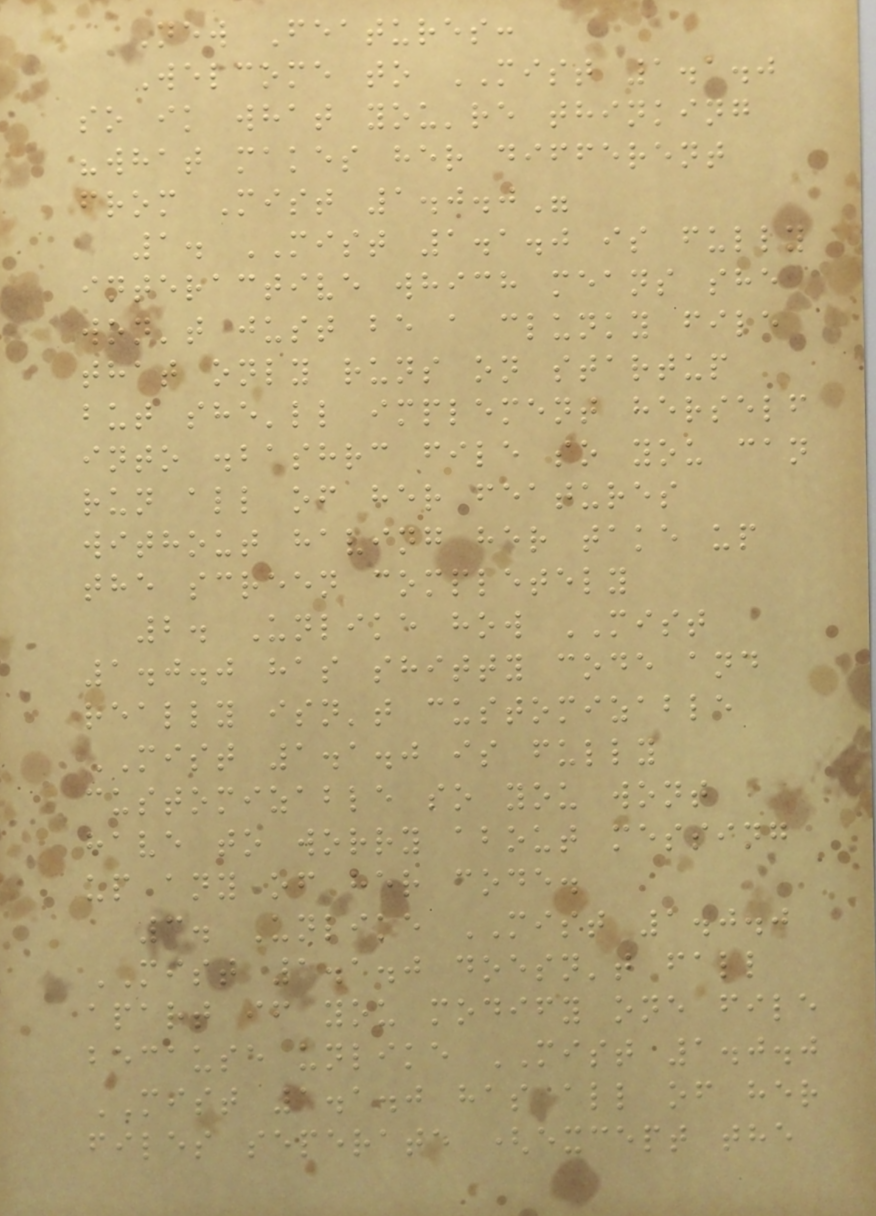New Features:
Welcome to MIST 1.1.0
so ik what you're thinking
"what makes her different
from Mist 1.0.0"
1. MIST 1.1.0 is fully
interactive which means she
won't just be a clunky file
that only runs on startup
but she'll implement herself
into .bashrc file so you can
run all of her features
without having her take up
the screen completely
2. Unlike how MIST
1.0.0 has shitty code and
really isn't customizable
MIST 1.1.0 is fully
customizable so you wont
have to worry about messing
up any of her code.
3. Unlike MIST 1.0.0
MIST 1.1.0 doesn't fall
apart if you modify one file
because unlike MIST 1.0.0
MIST 1.1.0 has all of her
files seperate (except the
